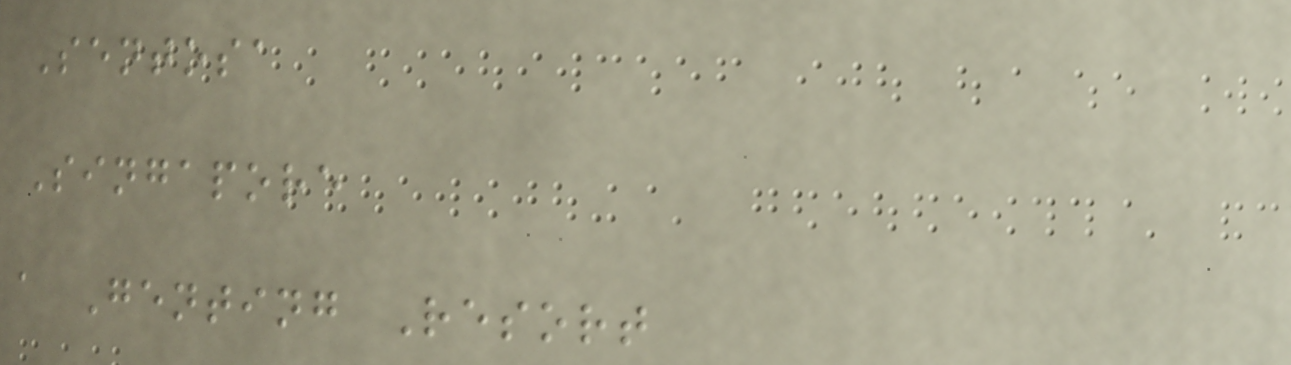Sentosa
Singapore
a Genting Resort
